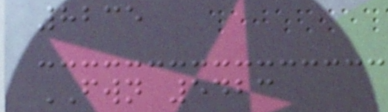8235
FWN 5423
